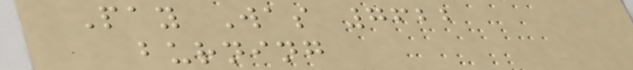Pay Was 7622
burning
